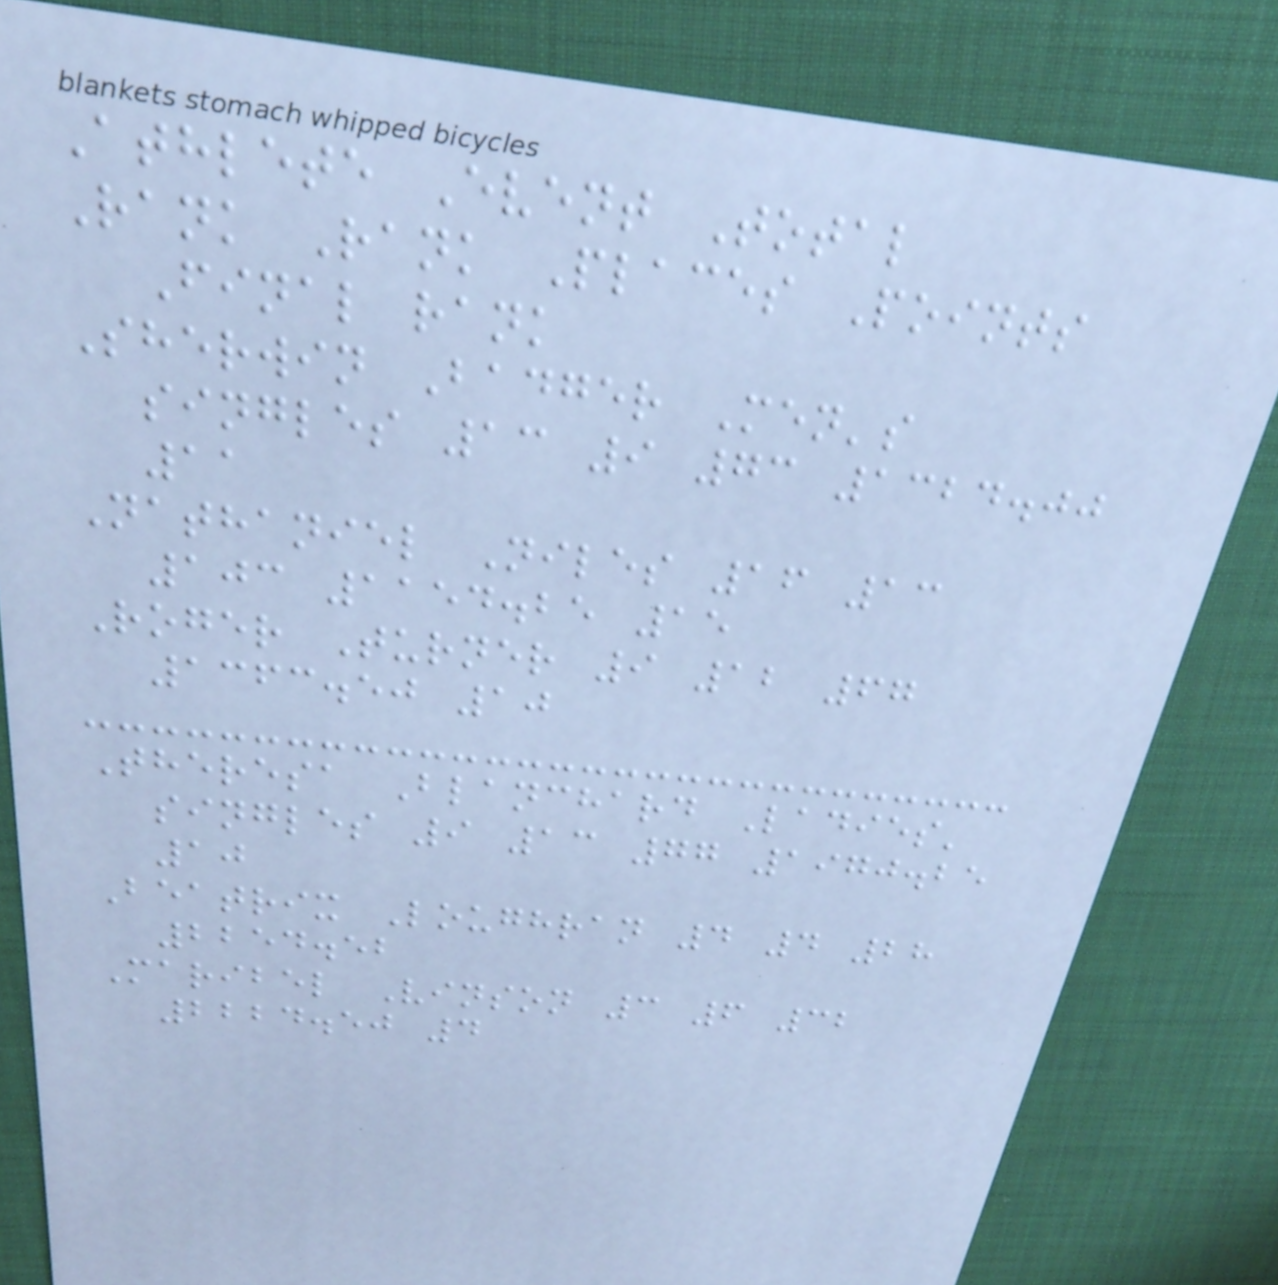Athlete Event Total
Rank Rank Places Points
Final rank
Sherwin Badger Men's
singles 13 9 73 1324.00
11
Nathaniel Niles 16 13
103 1154.25 15
Roger Turner 9 12 67
1363.50 10
Theresa Blanchard Ladies'
singles 9 13 77 1970.25
10
Beatrix Loughran 4 4 28
2254.52
Maribel Vinson 3 6 32
2224.50 4
